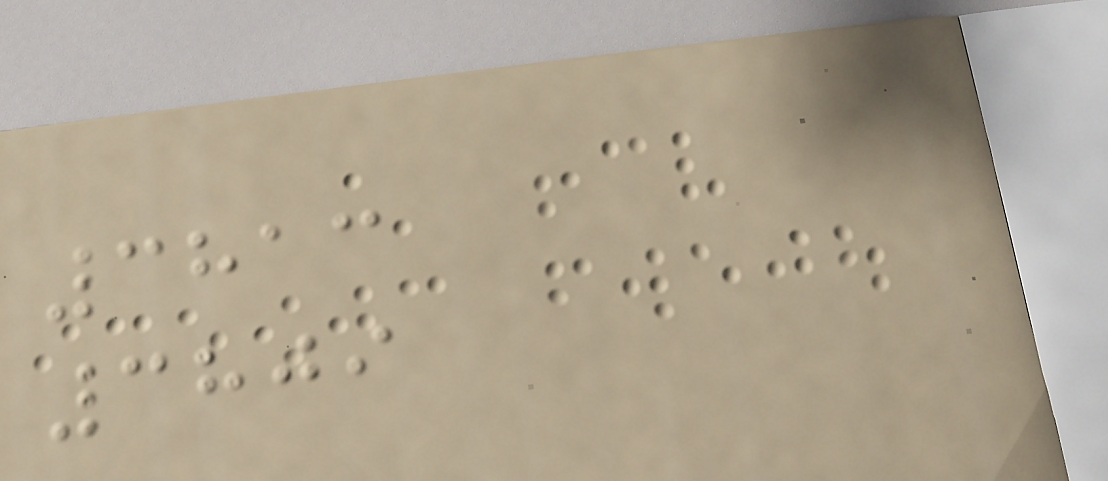3813
3809
